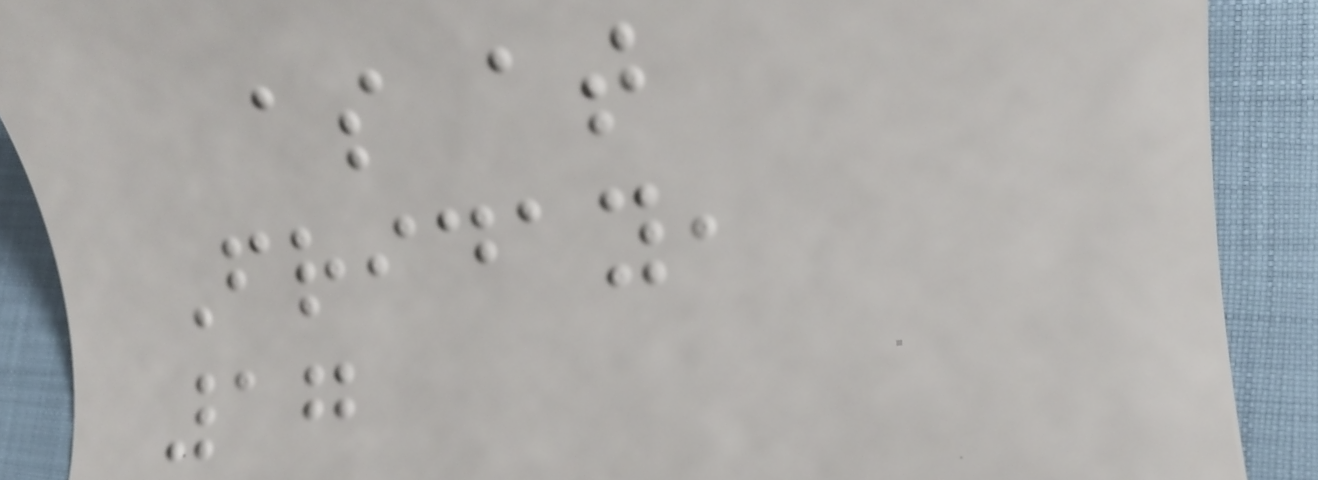as at
Friday,
17
